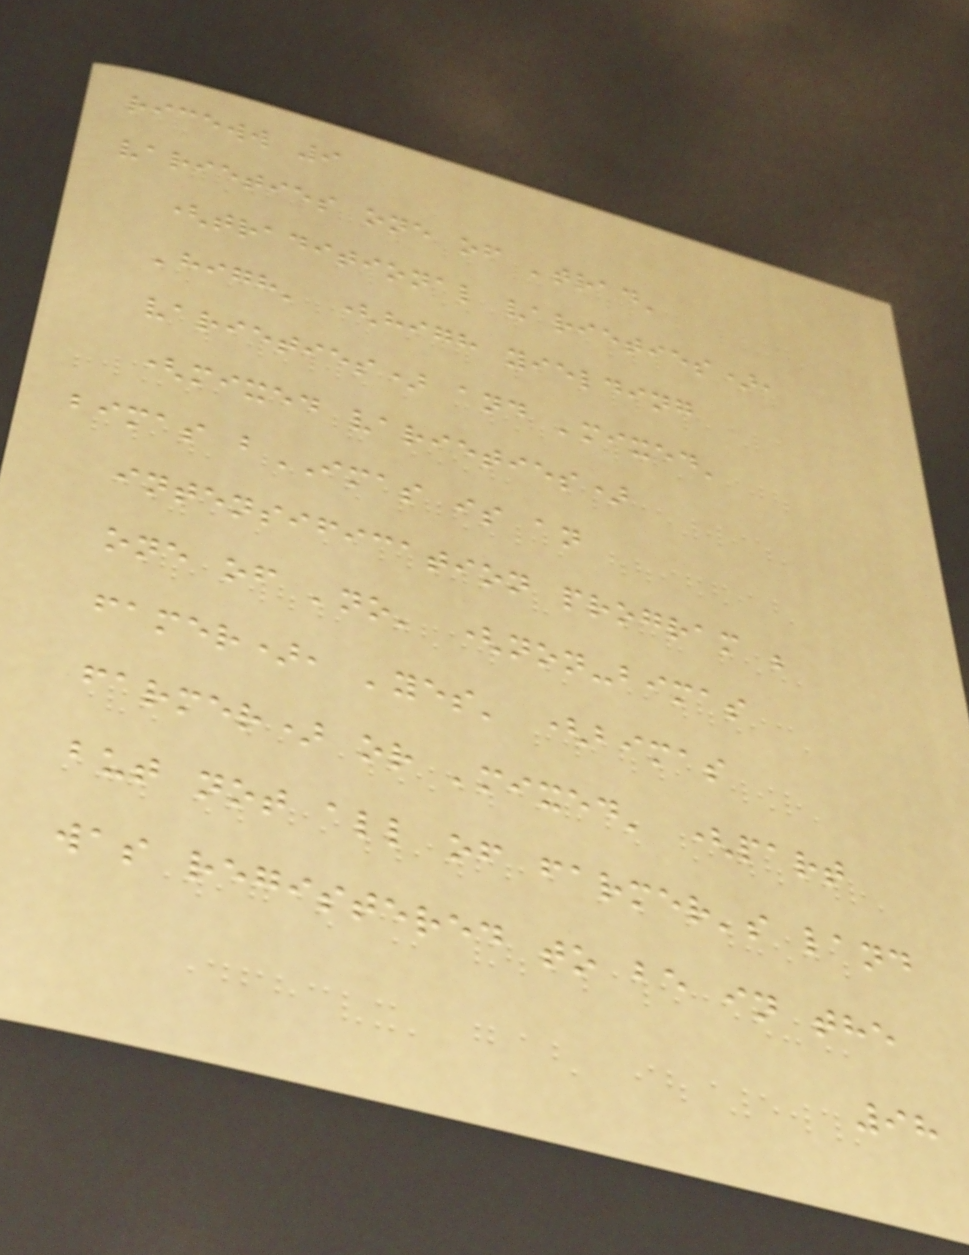riceww 9
varieties one of 'trad'
(traditional varieties),
'high' (high yielding
varieties) and 'mixed'
(mixed varieties)
bimas bIMAS is an
intensification program ;
one of 'no' (non-bimas
famer), 'yes' (bimas
farmer) or 'mixed' (part
but not all of farmer's land
was registered to be in the
98
